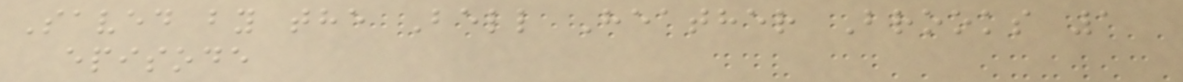Saved by the Bell Heather Brooks 1
episode
